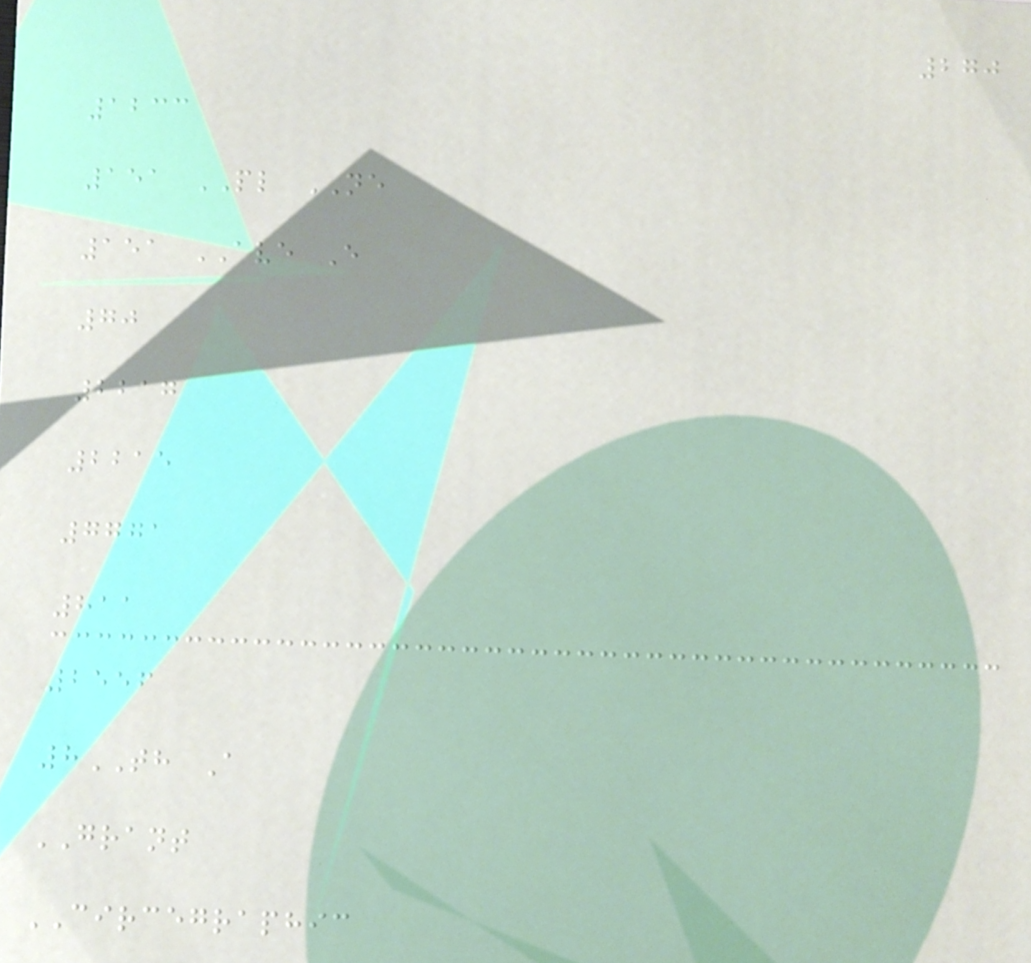270
1233
151 PL NE
151 AVE E
70
2217
2215
7771
811
2556
8TH A
GRANT
CIRCEGRAPHIC
